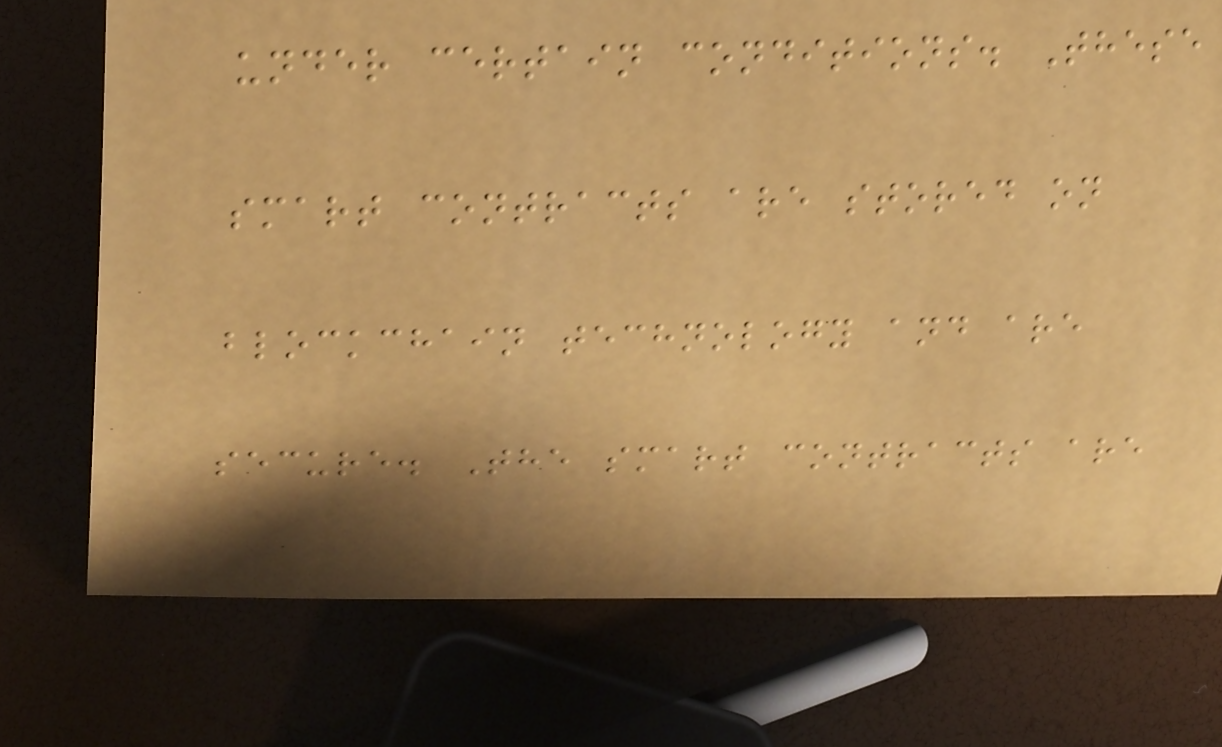under certain conditions. These
smart contracts are stored on
blockchain technology and are
secure. The smart contracts are
